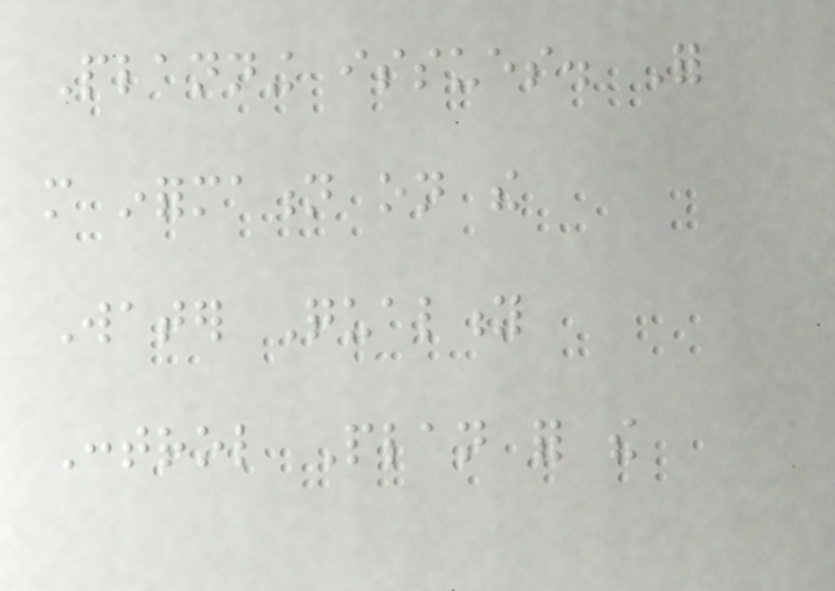Planning issues. For
more information on the
Water Quality
Control Plan for the
